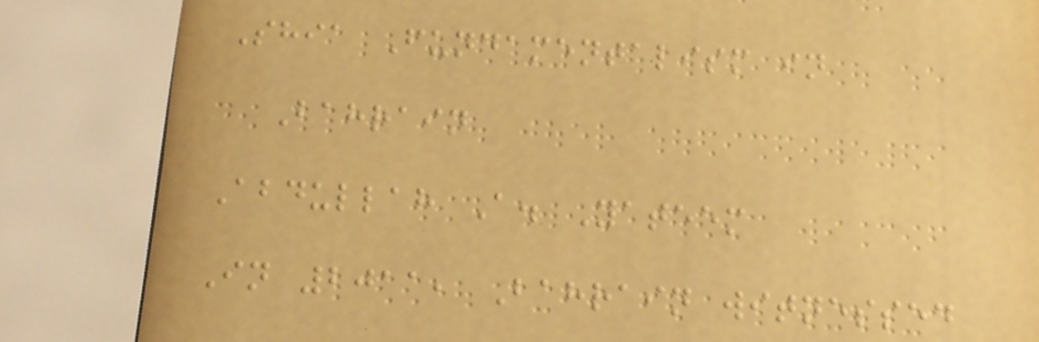Shia Fundamentalism in
Bahrain
Abdullah A. Yateem
In 2011, Bahrain witnessed
